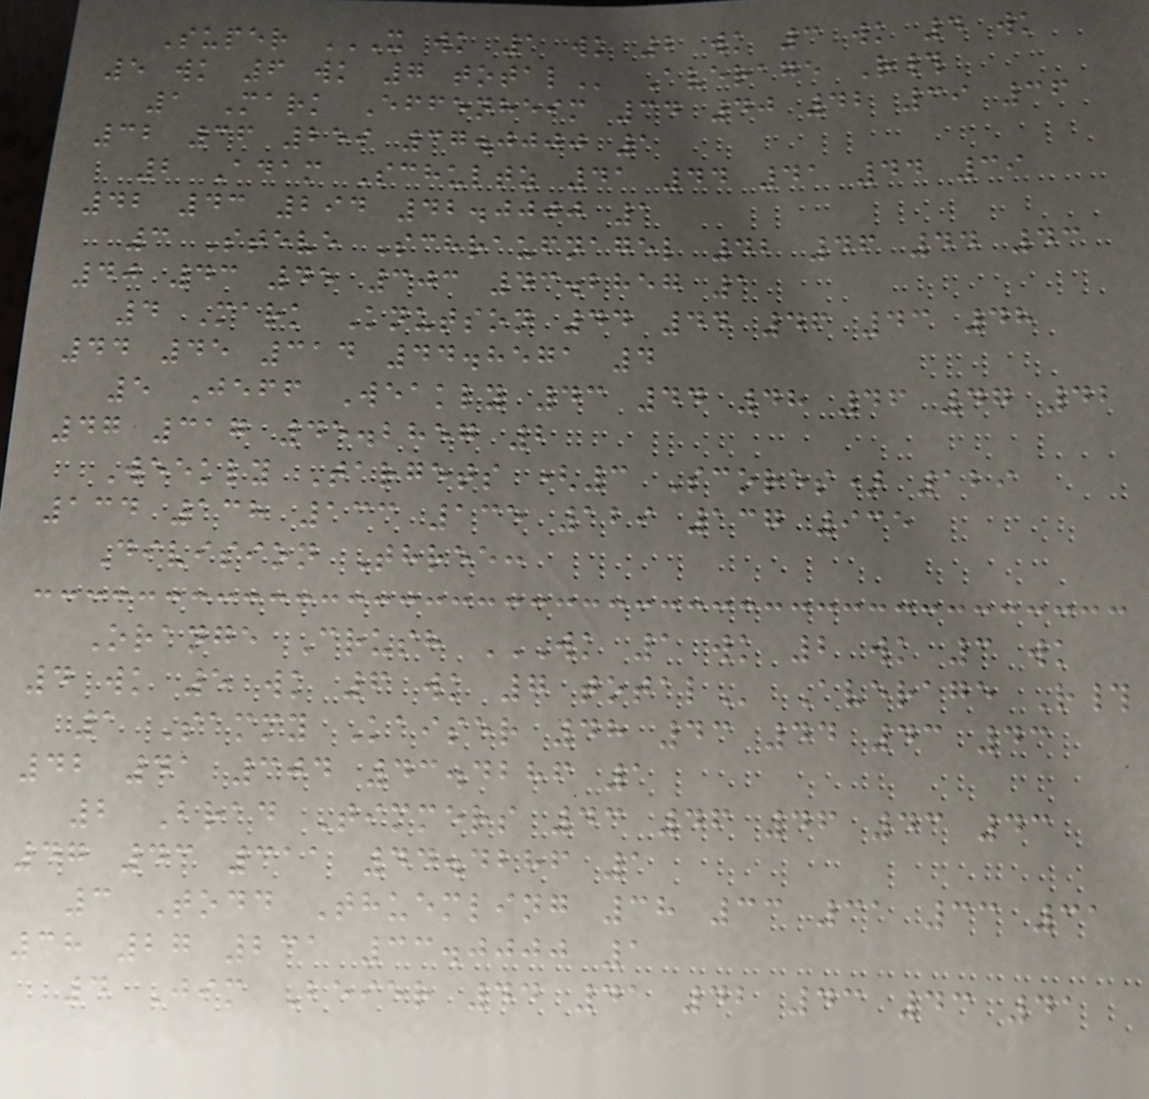Super X WK 1 WK 2 WK 3 WK 4 WK
5 WK 6 WK 7 TOTAL Average R#
1 Mark Effenheim 34 40 42 39 36
32 36 259 37.0000 1
2 Adam Schultz 41 44 41 44 39
42 43 294 42.0000 1
3 Steve Schraufnagel 42 46 44 43
40 43 45 303 43.2857 1
4 Mark Knutson 44 44 46 43 48
44 45 314 44.8571 4
5 Jeff Weakly 43 44 48 46 47 42
47 317 45.2857 2
Weekly Targets (3 Scores) 129
134 138 133 135 129 137 935
Division Three:
Orange Crush WK 1 WK 2 WK 3 WK
4 WK 5 WK 6 WK 7 TOTAL Average R#
1 Sammy Kaiser 48 43 44 43 43
42 41 304 43.4286 1
2 Brad Timmers 43 46 46 43 43
47 43 311 44.4286 1
3 Todd Thuemling 38 33 31 33 31
38 27 231 33.0000 1
4 Jim Beier 44 41 42 43 43 41
